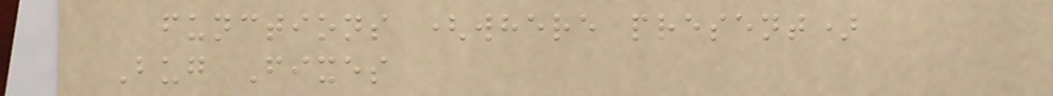functions (where present)
Bug Fixes
